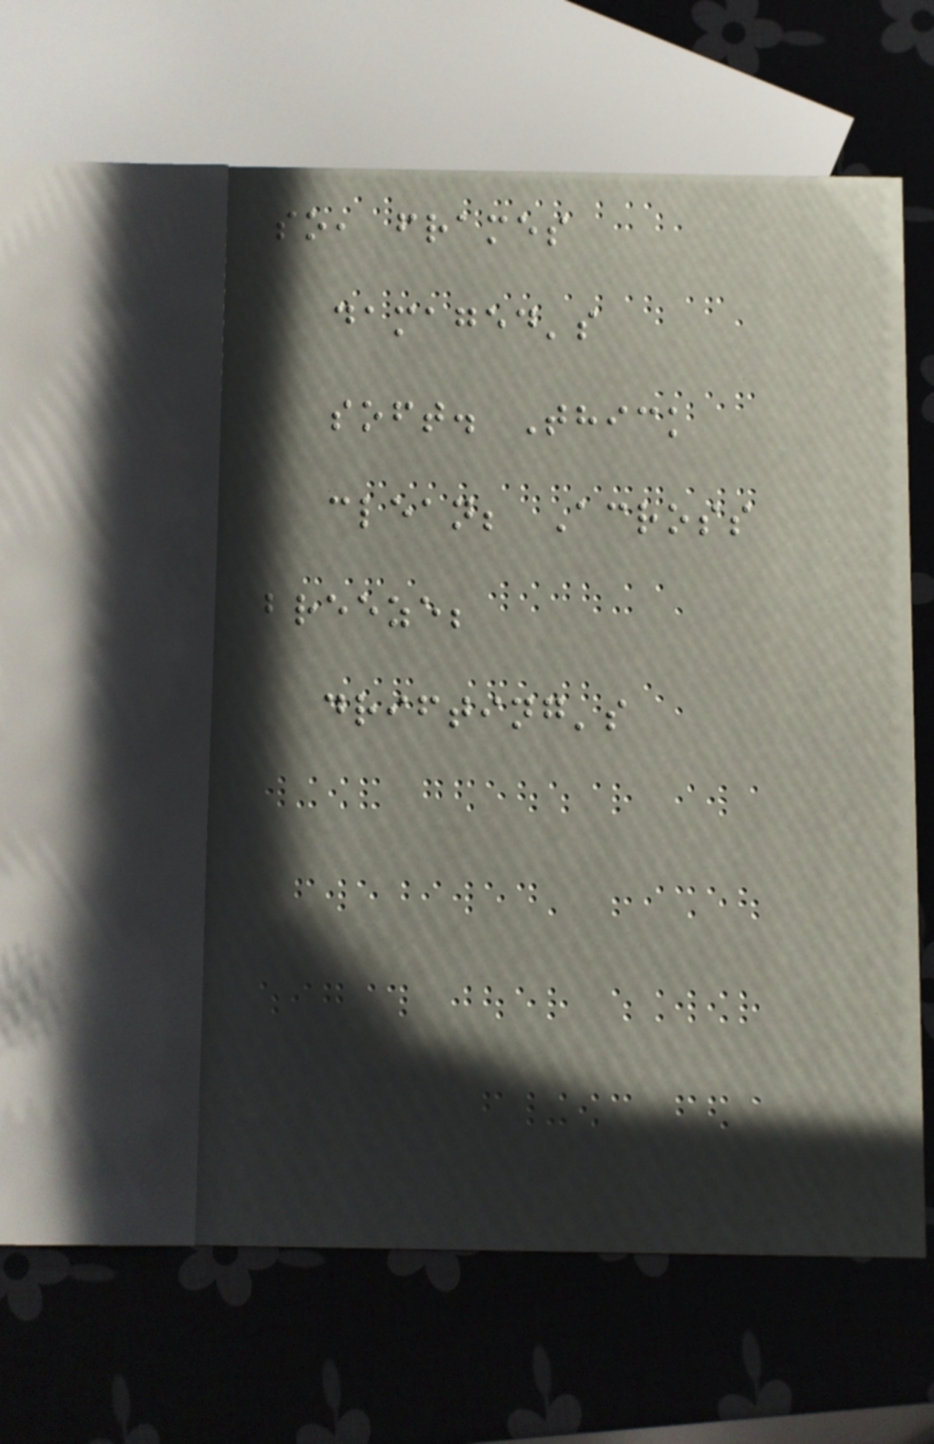so, frames
damaged's
soft. Thick
clean; Across
breeze;
drifting's
